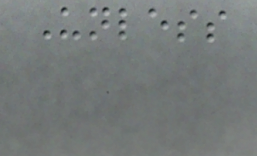Unless
